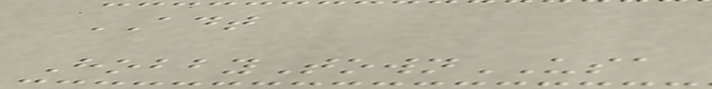ADT
HobbyTownUSA
